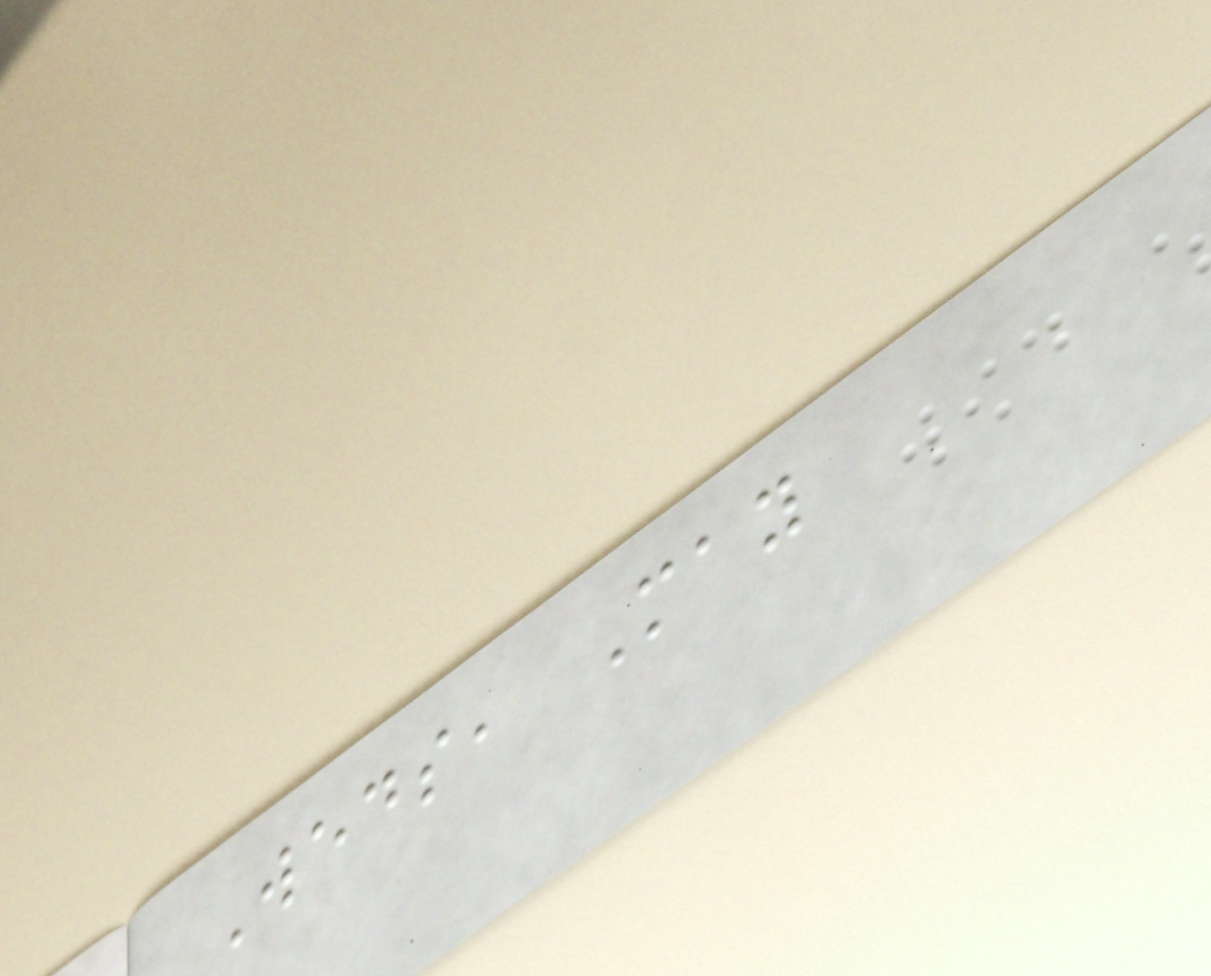Weds, May
